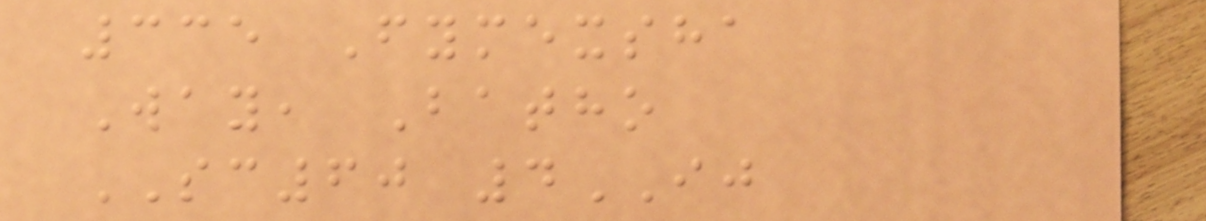335 Fymexsha
Way, Batho
SC60 4IJ
